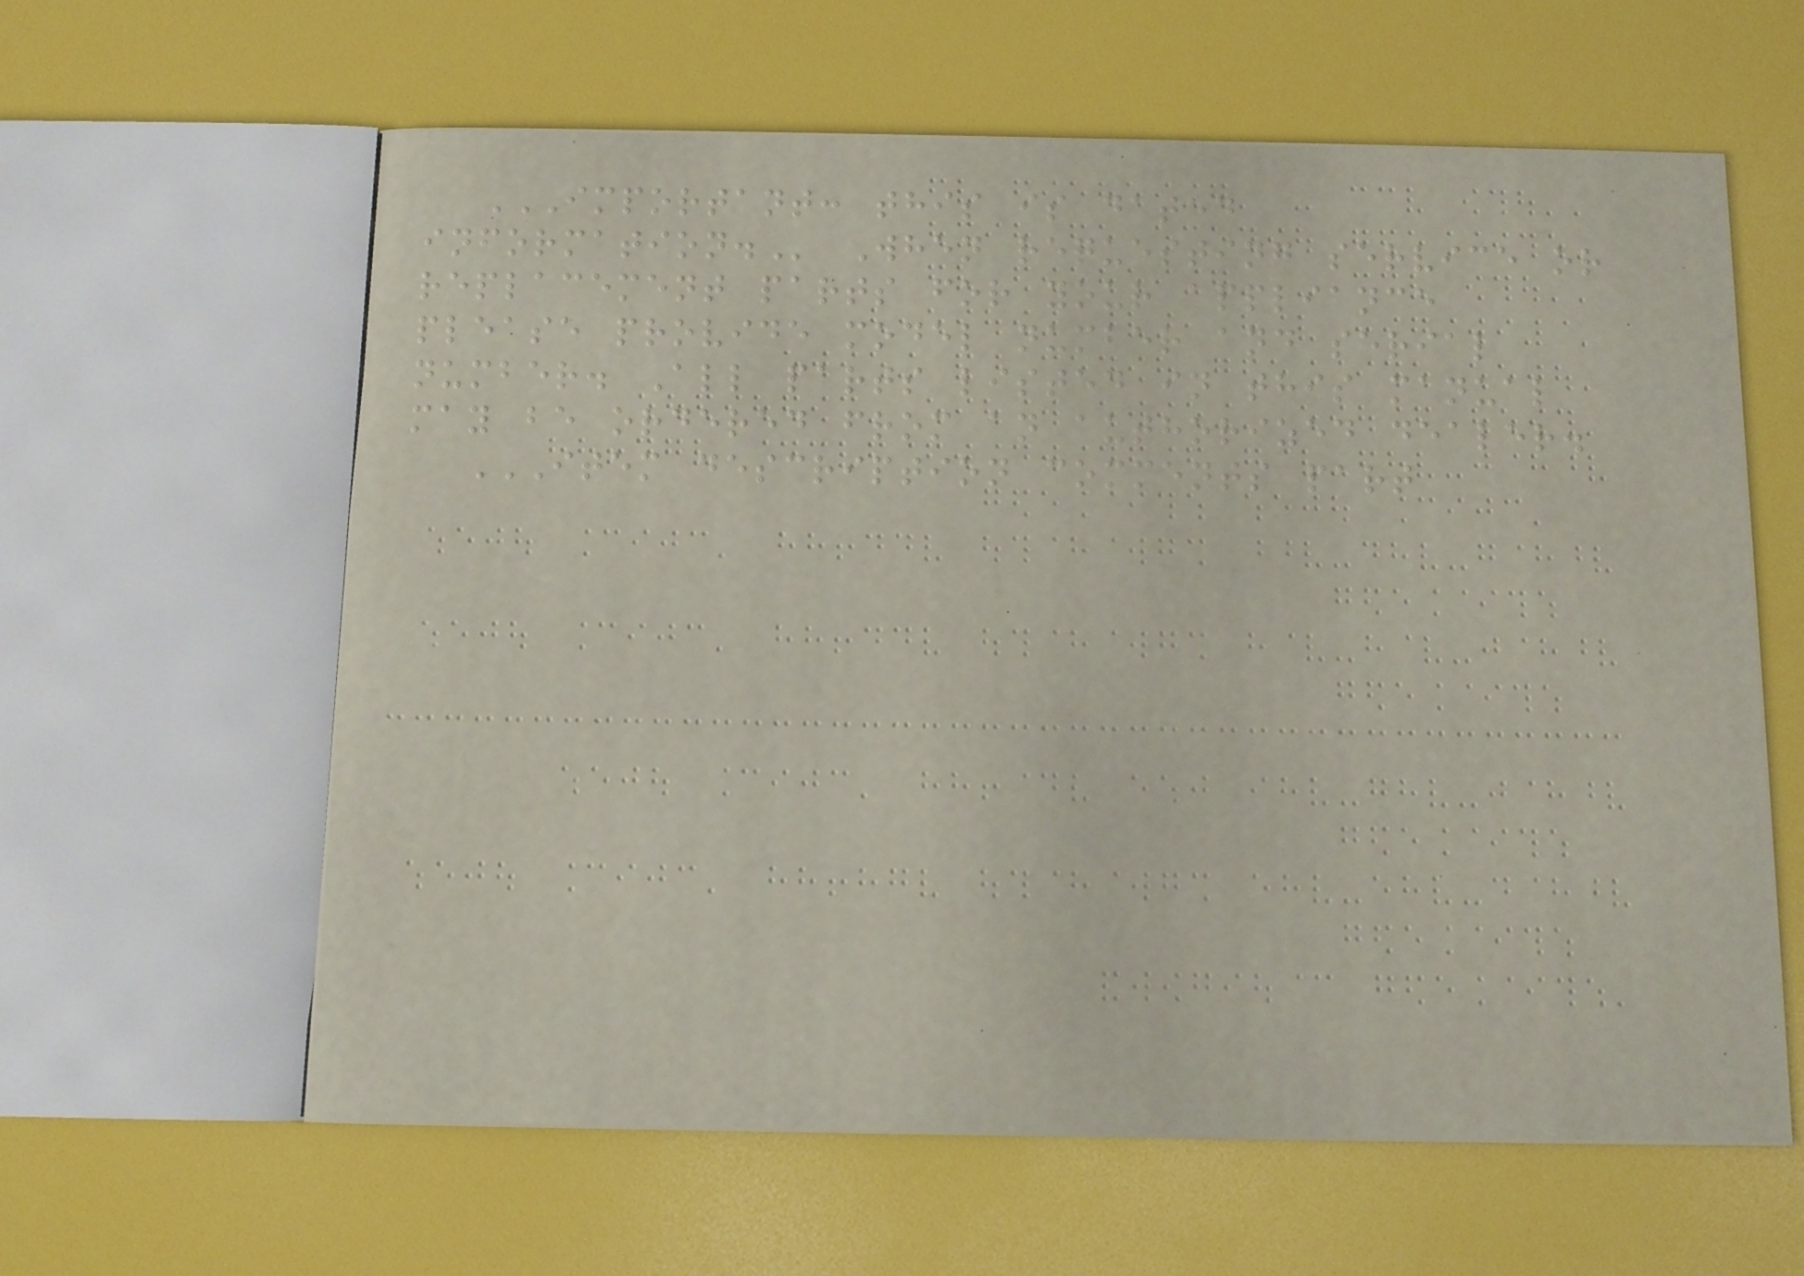IMPORTANT: THIS IS DATED
INFORMATION. When requesting service or
replacement parts for your appliance
please provide model number and serial
number. All parts listed in this manual
may be ordered from an authorized dealer.
ITEM DESCRIPTION COMMENTS PART
